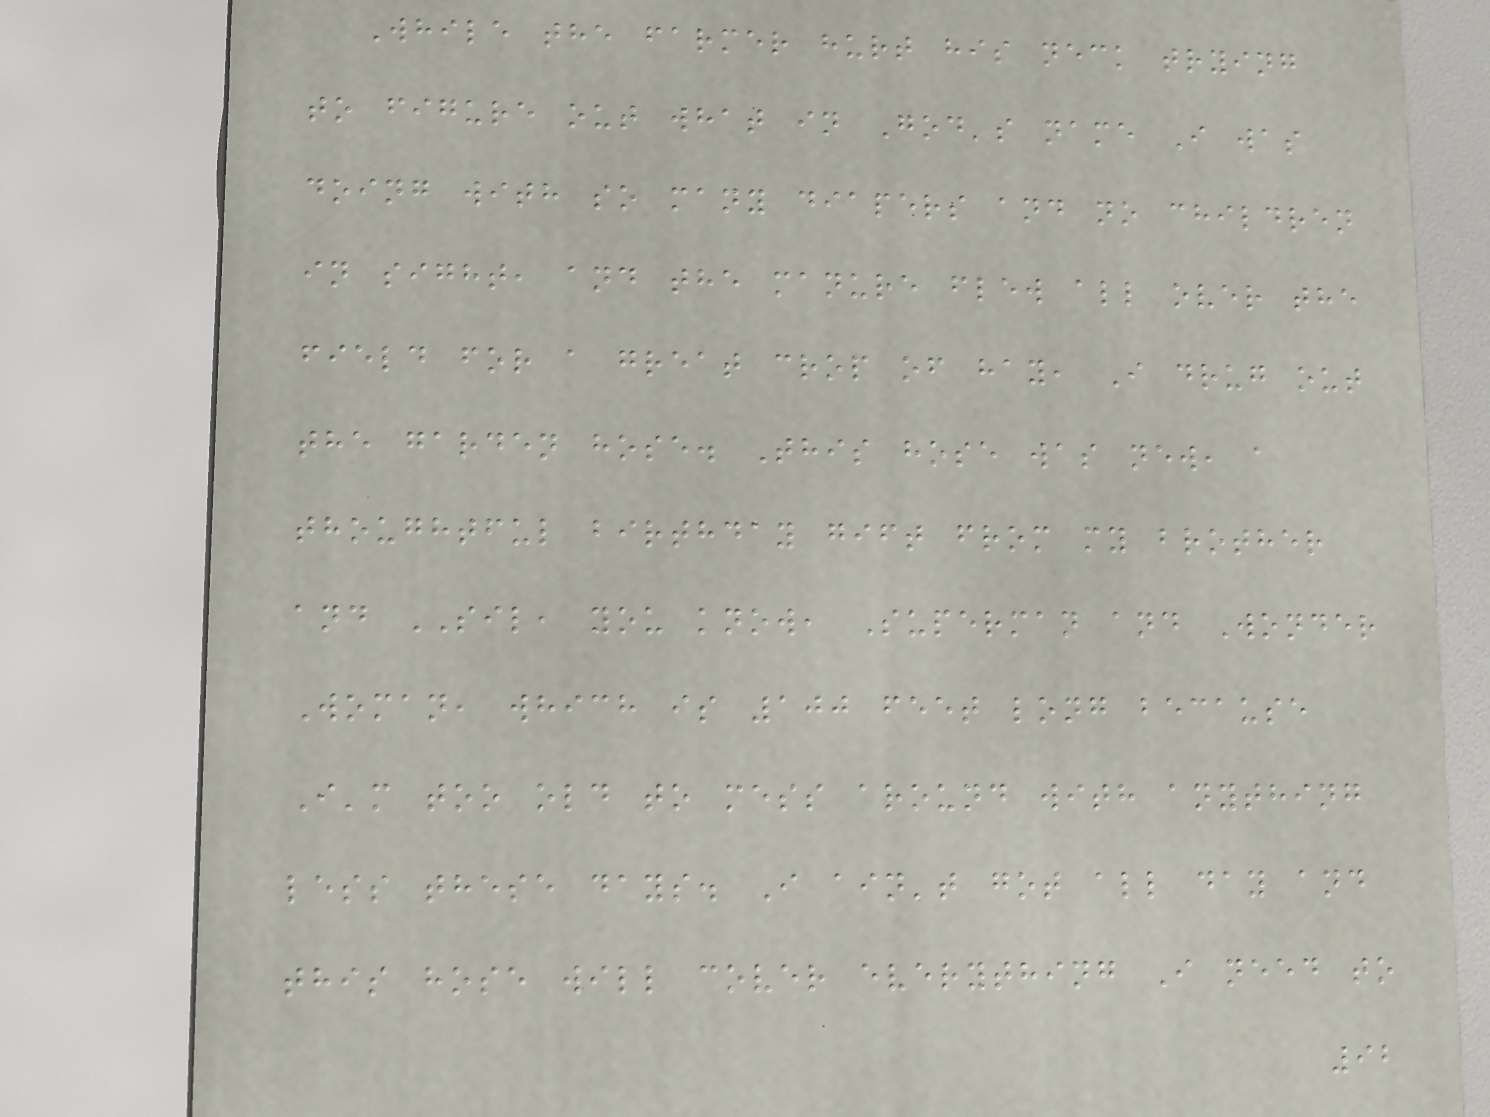While the farmer hurt his neck trying
to figure out what in God's name I was
doing with so many diapers and no children
in sight, and the manure flew all over the
field for a great crop of hay, I drug out
the garden hose. This hose was new, a
thoughtful birthday gift from my brother
and SIL, you know, Superman and Wonder
Woman, which is 100 feet long because
I'm too old to mess around with anything
less these days. I ain't got all day and
this hose will cover everything I need to
92
